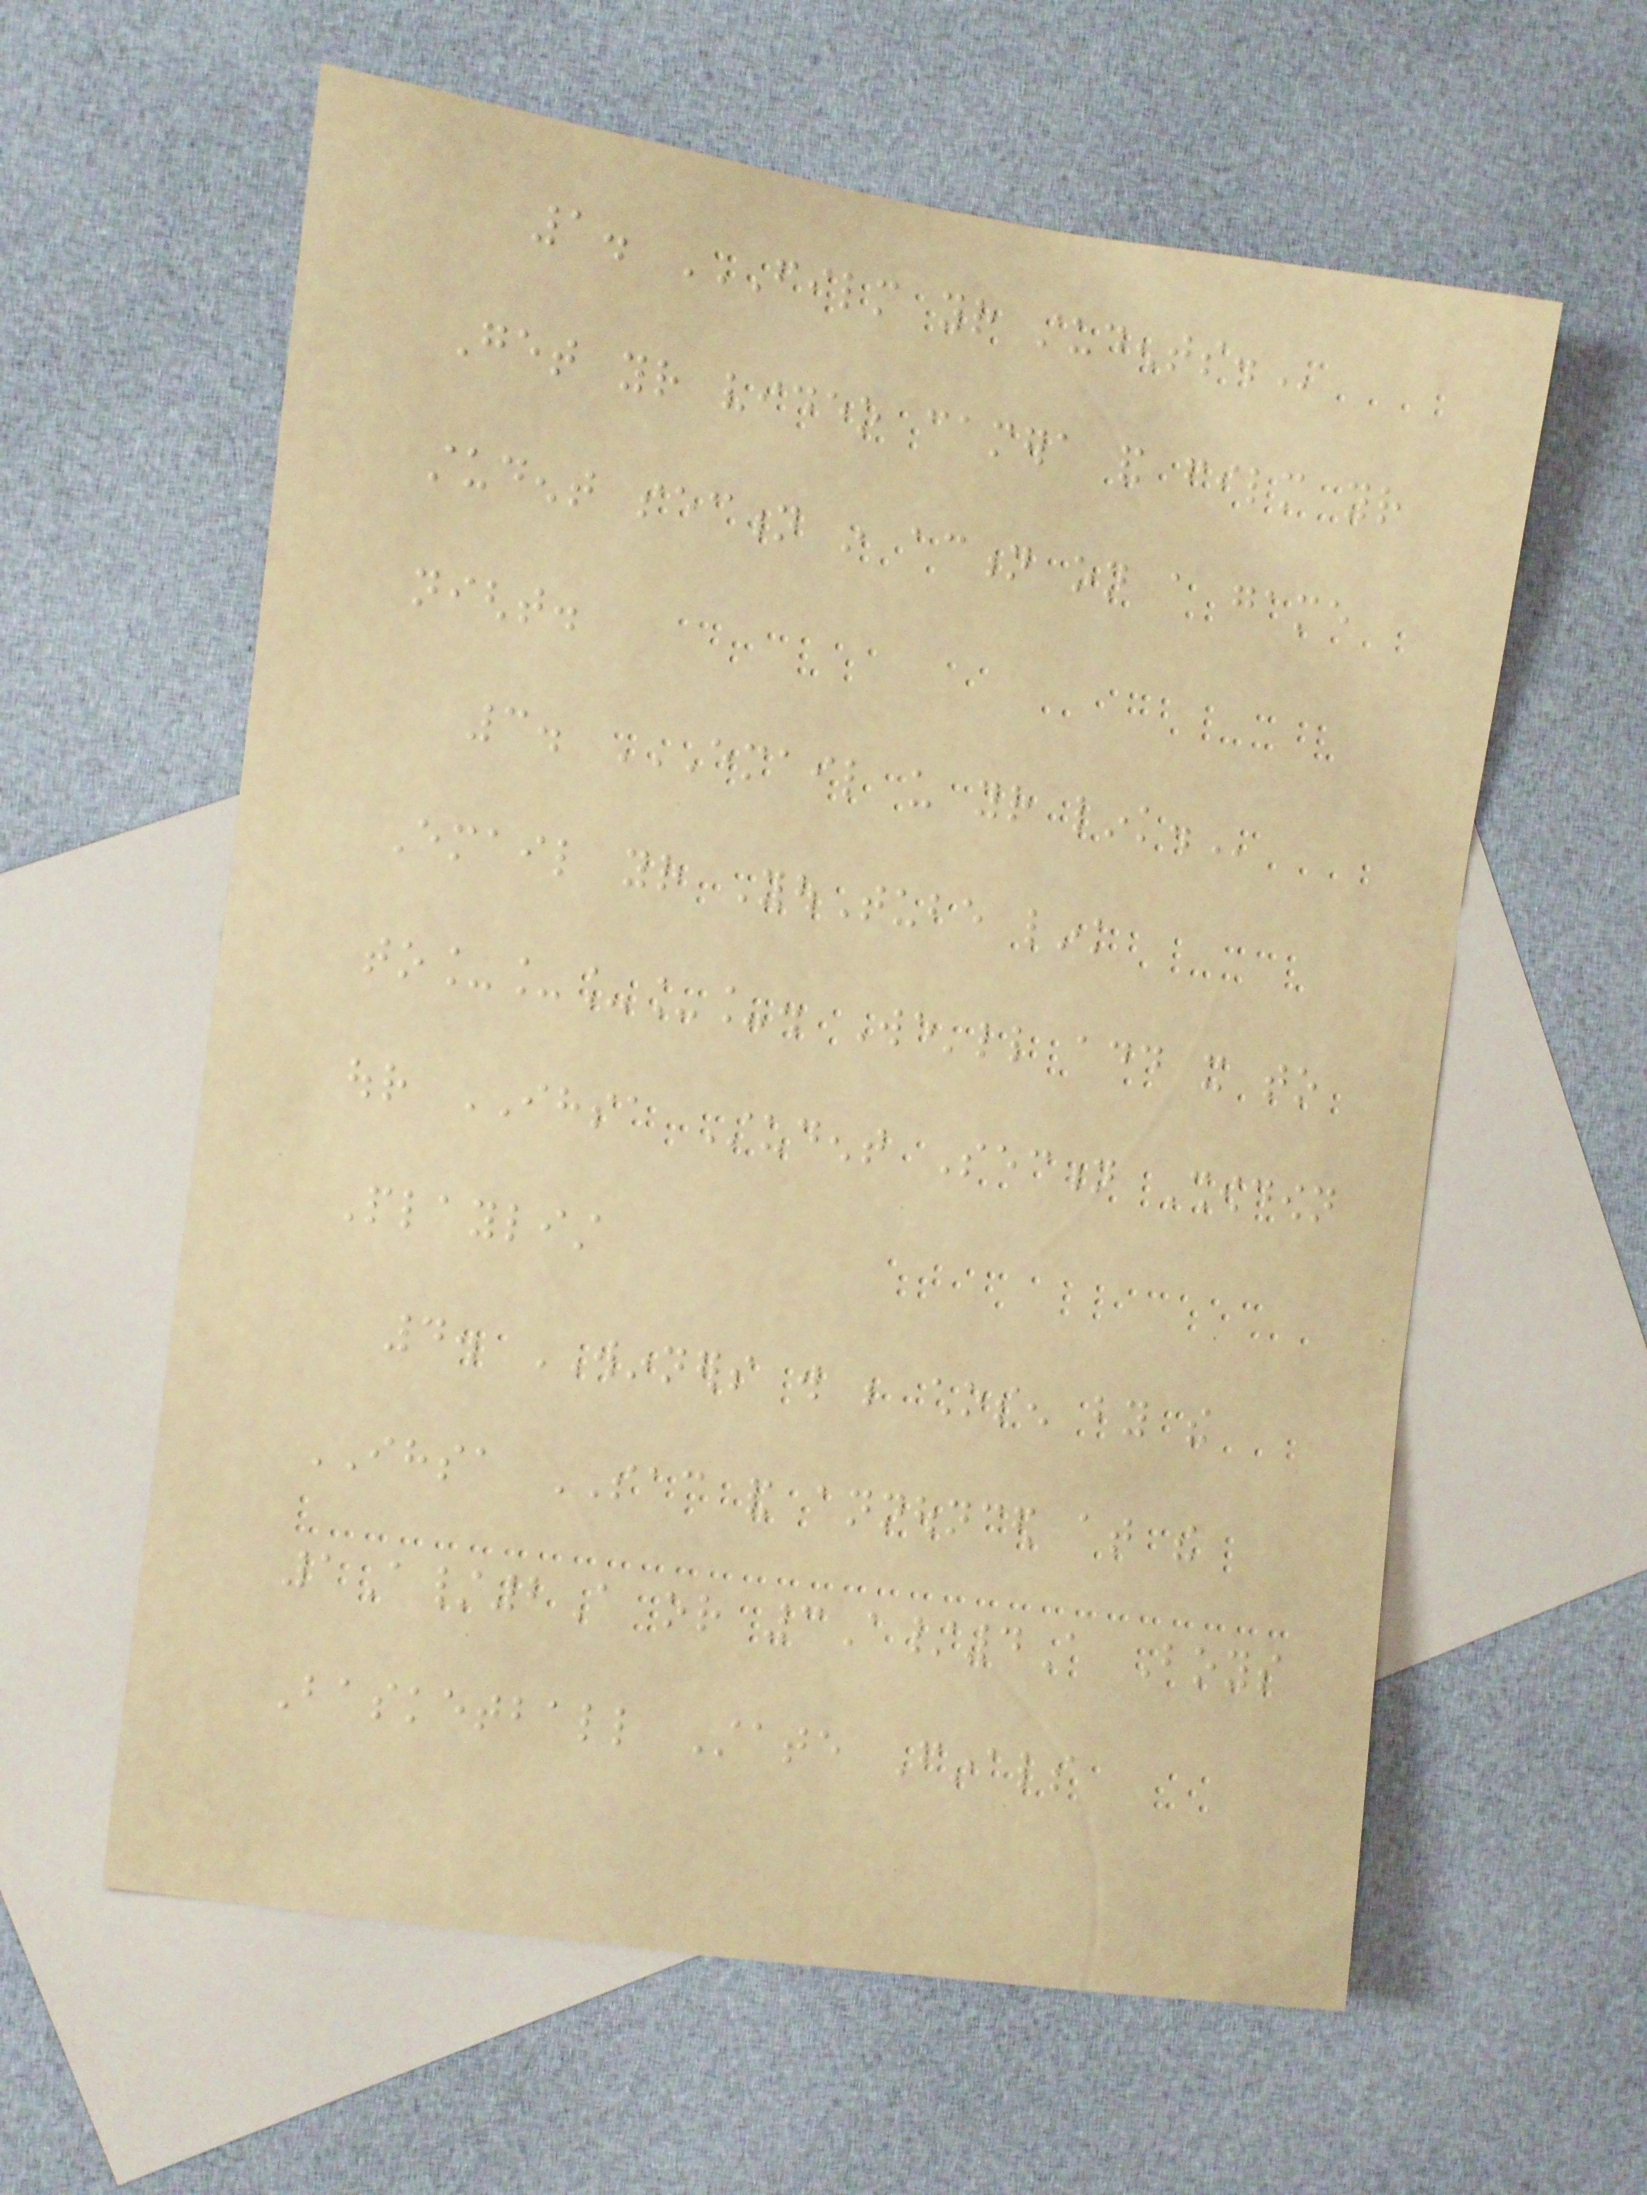1. FILM YOUR STUDENTS.
Get your video camera and film your
student section in action on a game
night.
3. EMAIL US YOUR LINK.
Email your YouTube link
to_____. We'll add it to
our IHSA Student Section Showdown
Playlist
4. WINNERS will be chosen by the
IHSA SAC and announced at the
1A/2A or 3A/4A Boys
Basketball State Finals
